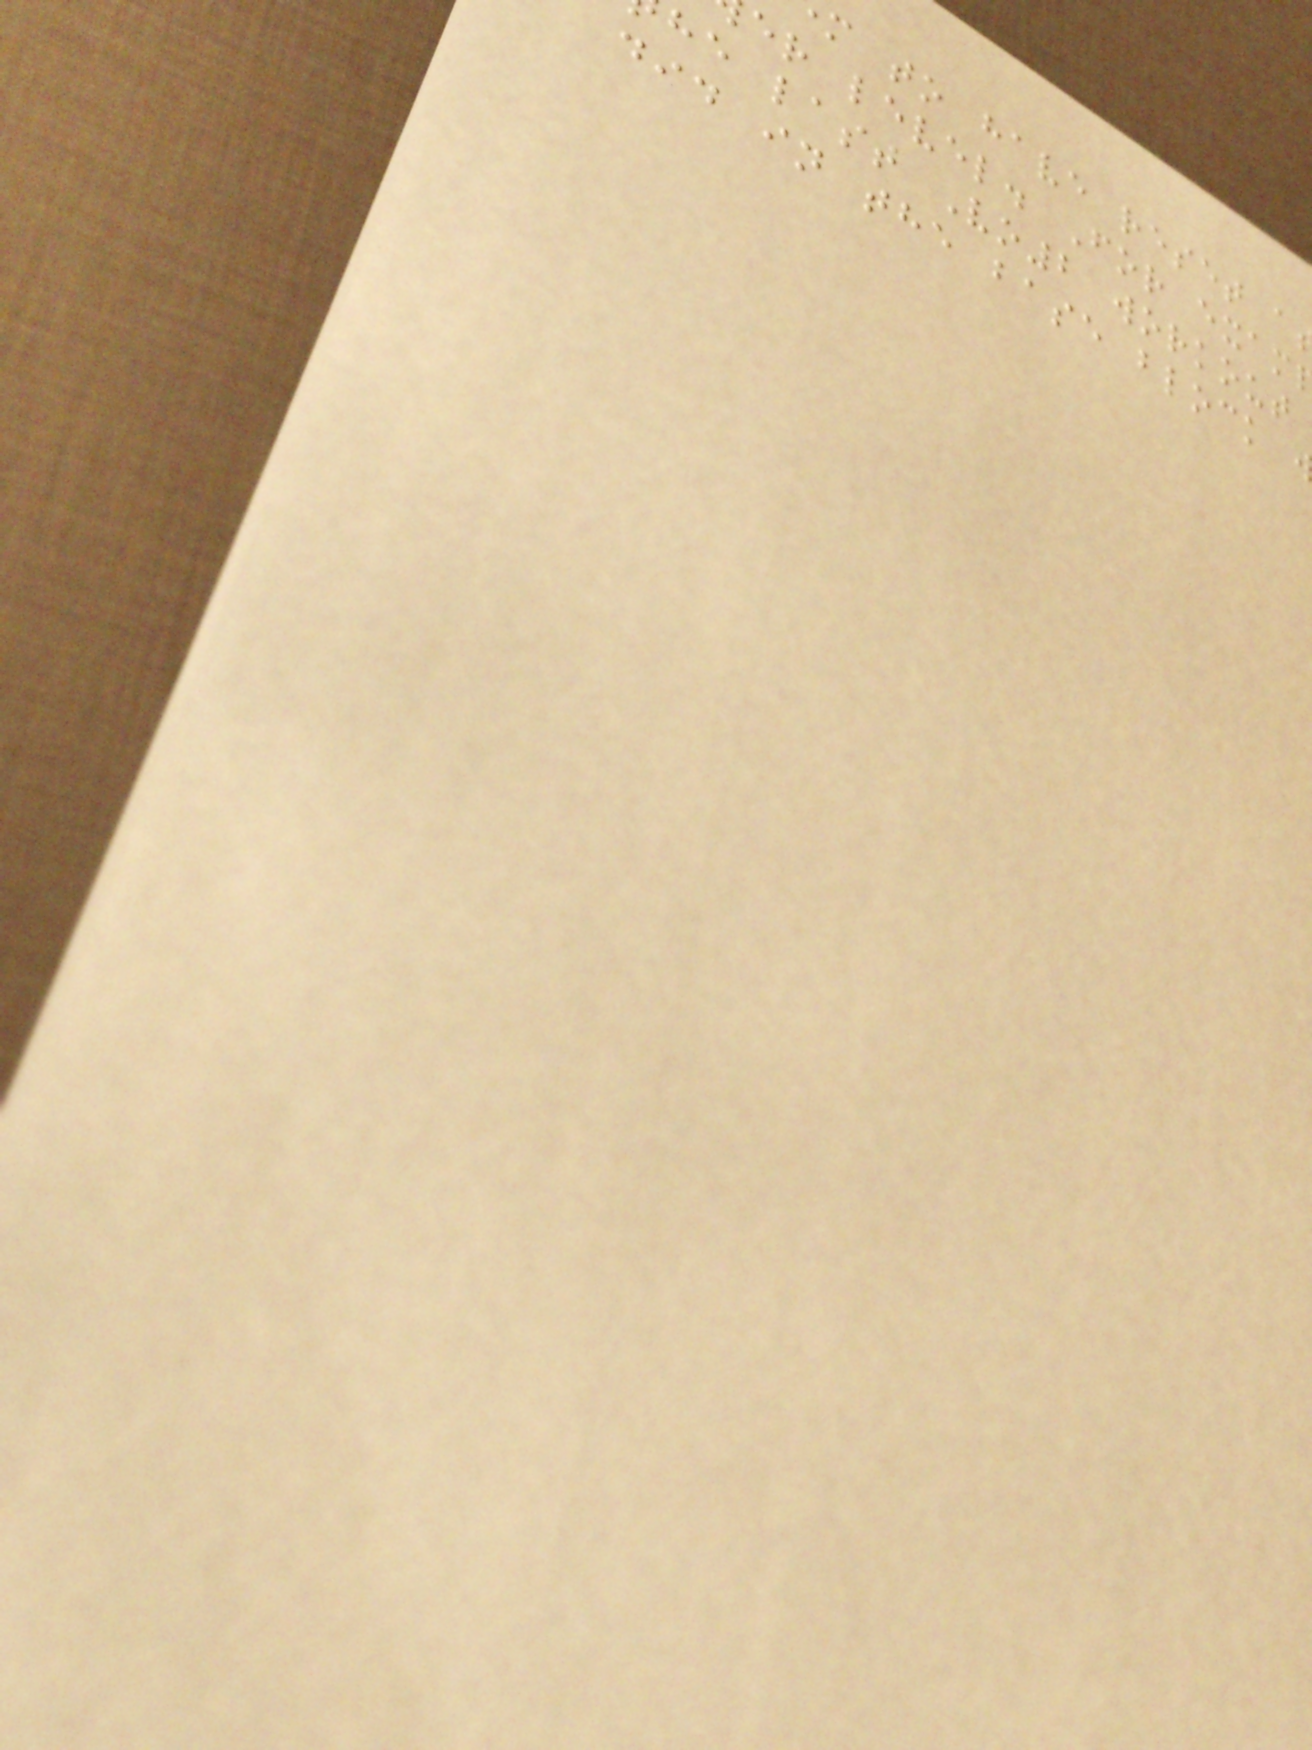m to have reset a
er level. For exam
he last Vo2 workout
did in the base block
